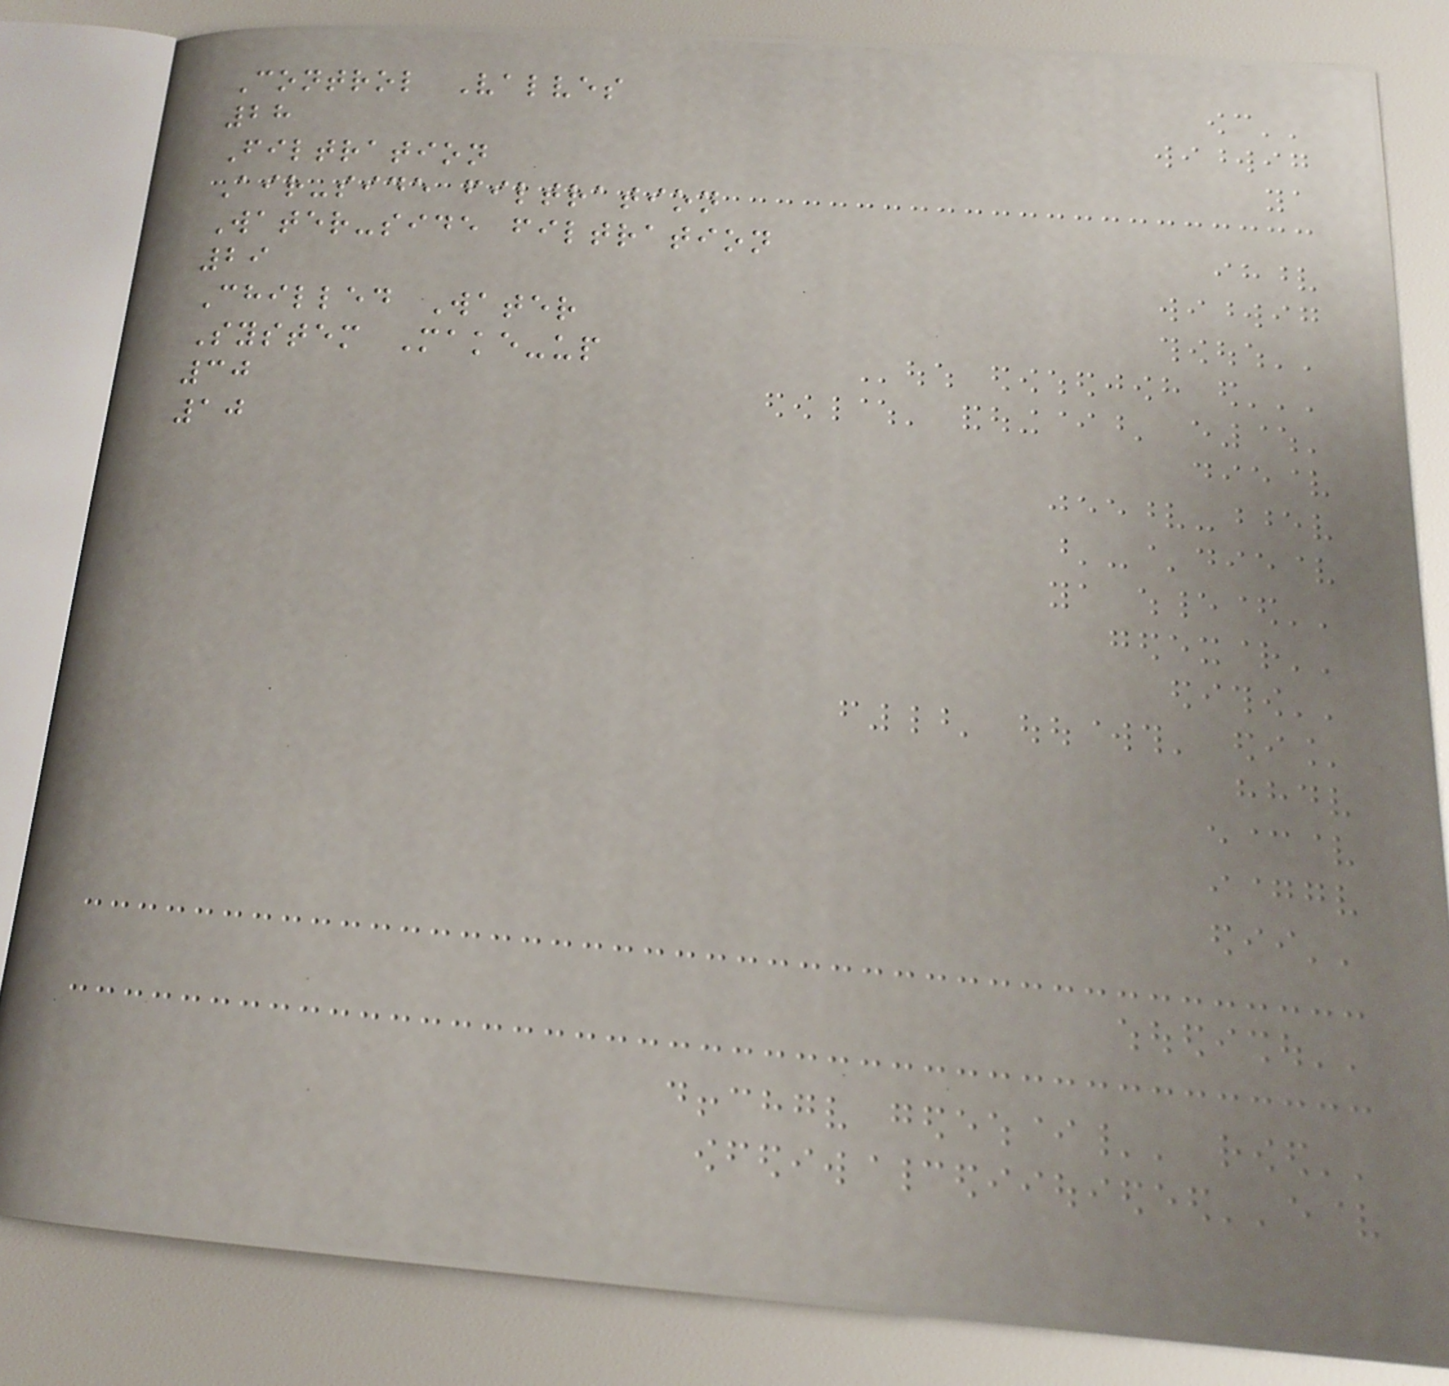Control Valves
28
Filtration
Air-side filtration
Water-side filtration
29
Chilled Water
System Make-up
30
10
